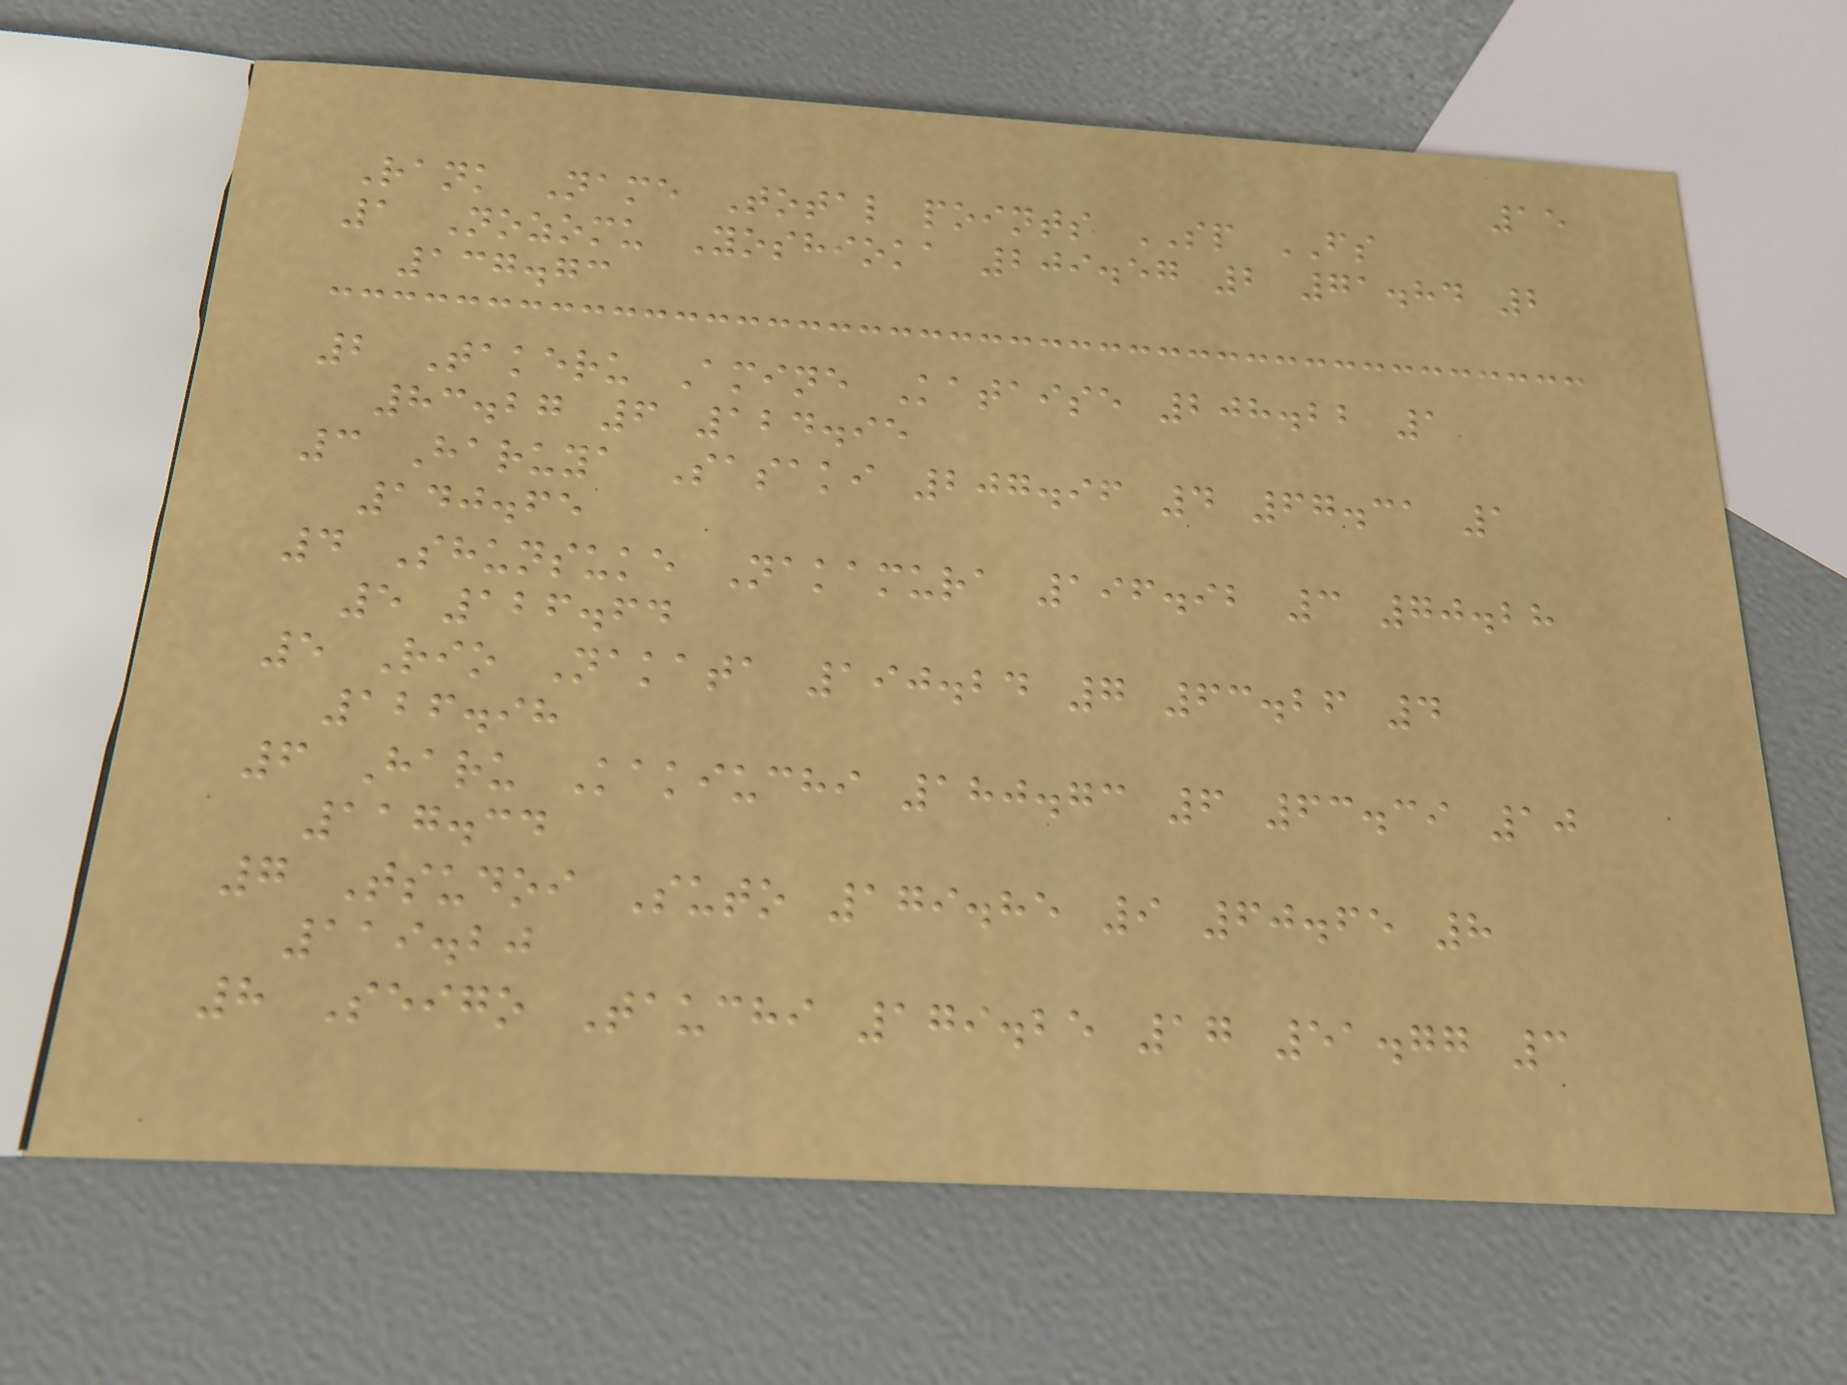15
Rank Name Total points SP FS
1 Nozomu Yoshioka 209.57 2 71.84 2
137.73
2 Takeru Amine Kataise 208.22 1
83.27 6 124.95
3 Haruya Sasaki 207.96 4 67.31 1
140.65
4 Shunsuke Nakamura 196.92 3 70.28
5 126.64
5 Rio Nakata 190.24 7 63.26 4
126.98
6 Haru Kakiuchi 180.73 6 63.39 10
117.34
7 Tsudoi Suto 179.85 9 60.65 8
119.20
8 Seigo Tauchi 179.25 17 51.77 3
